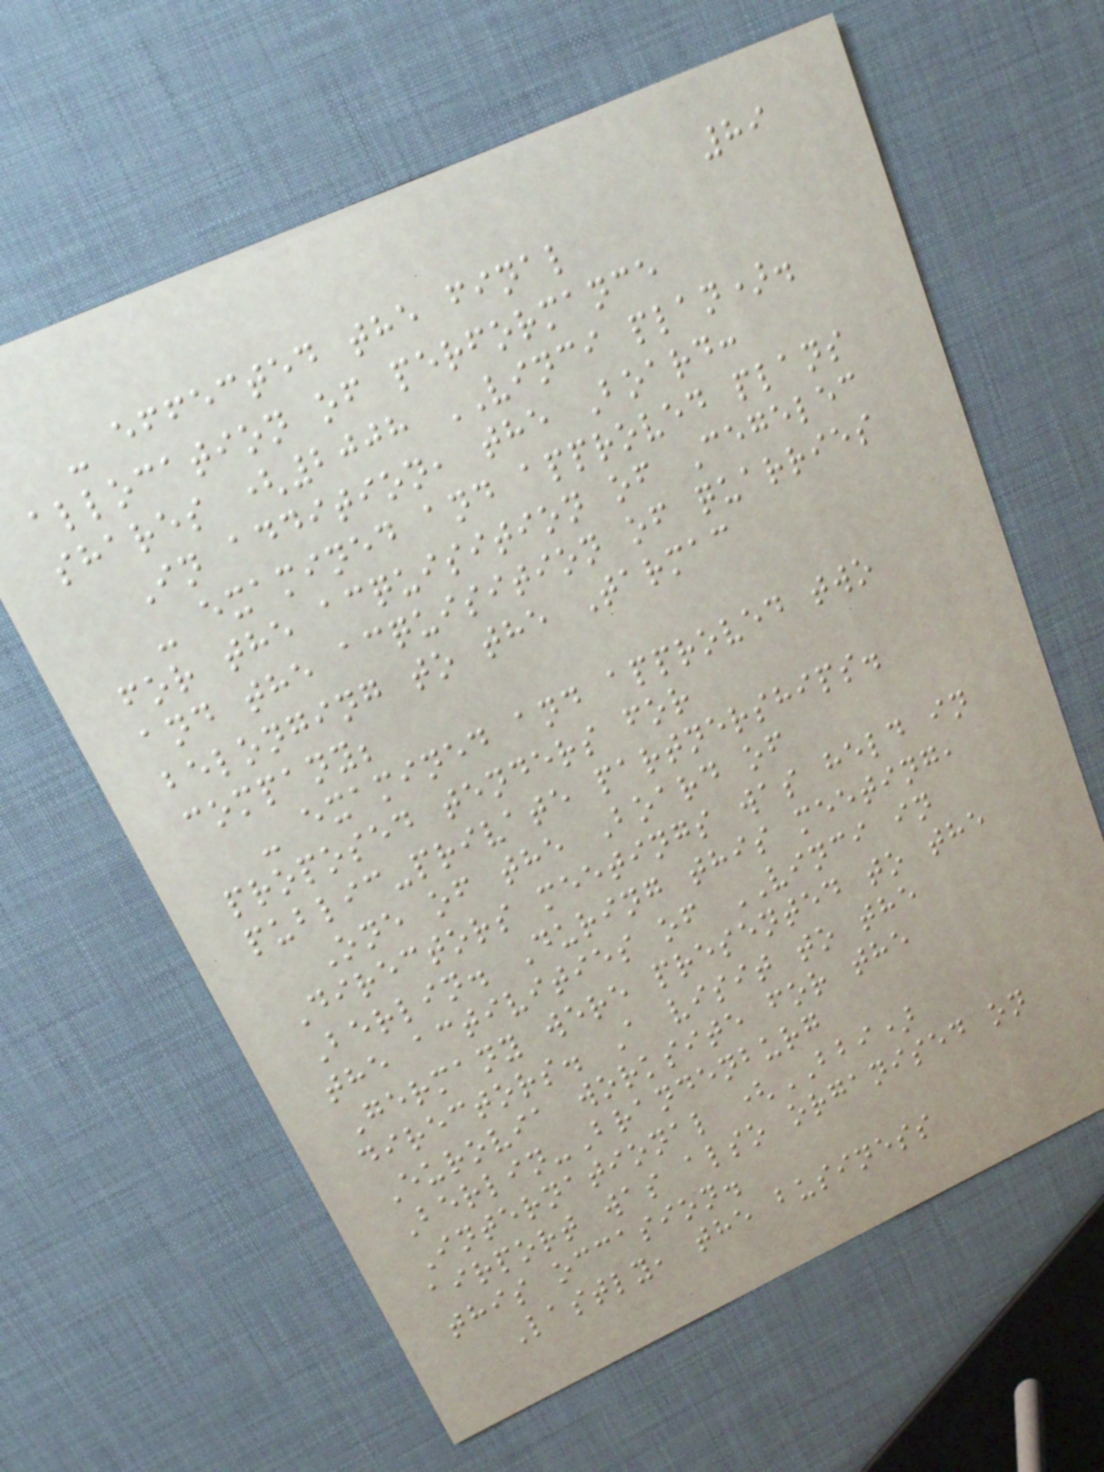89
- effected the final
allocation of performance
shares (2008 VINCI plan).
In addition, the Board:
- examined and approved plans
for the acquisition of Cegelec
and the acquisition of quarries
belonging to the Tarmac
company;
- examined and approved two
proposed tenders for
public-private partnerships.
One of the Board of
Directors meetings was held in
Berlin. During this meeting,
the activities of VINCI in
Germany were presented to the
directors. A visit to the
Eurovia worksite for the
Berlin-Brandenburg
International (BBI)
airport was also organised on
this occasion.
Lastly, the business
